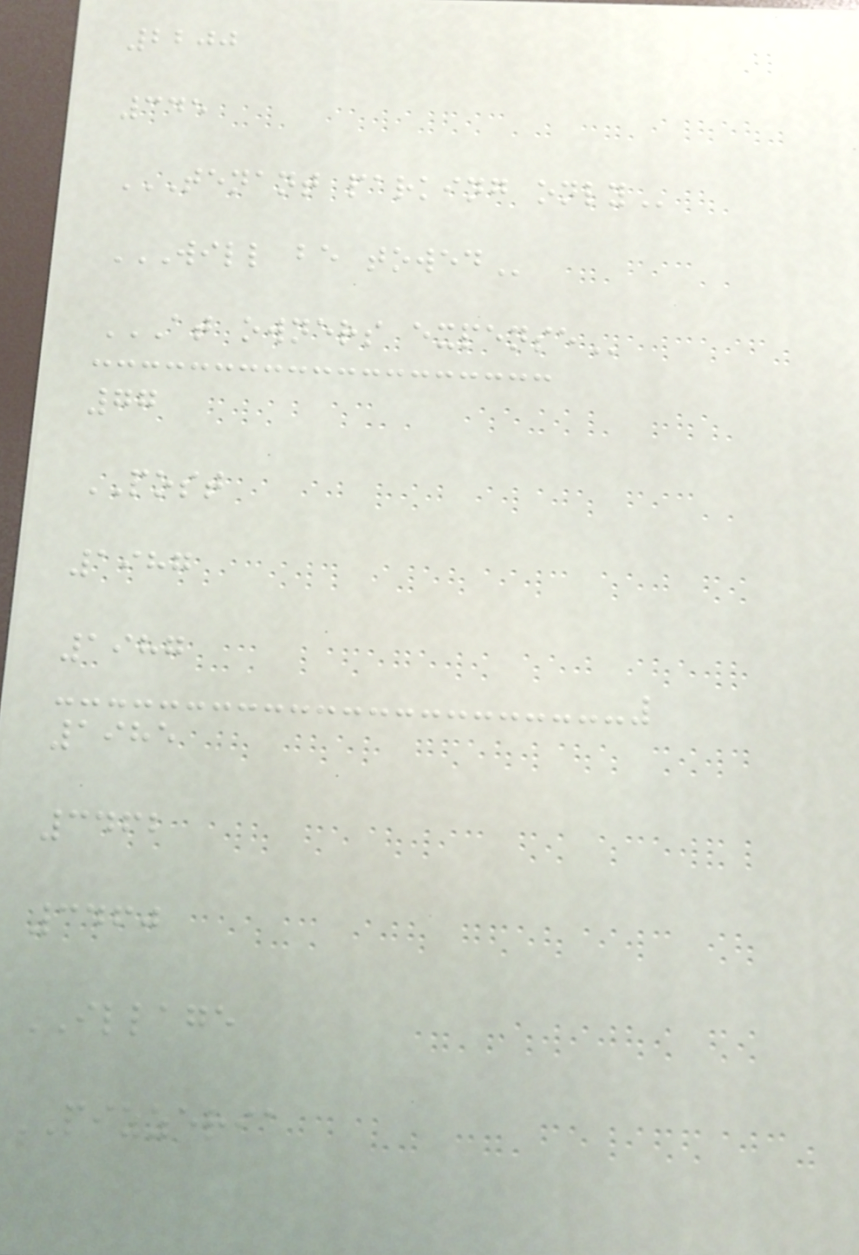2200
345
TENANT PARKING ONLY
WILL BE TOWED
AT OWNERS EXPENSE
77
POST
1987
1987
1985
3462
3460
ILLAGE
PIZZERIA
